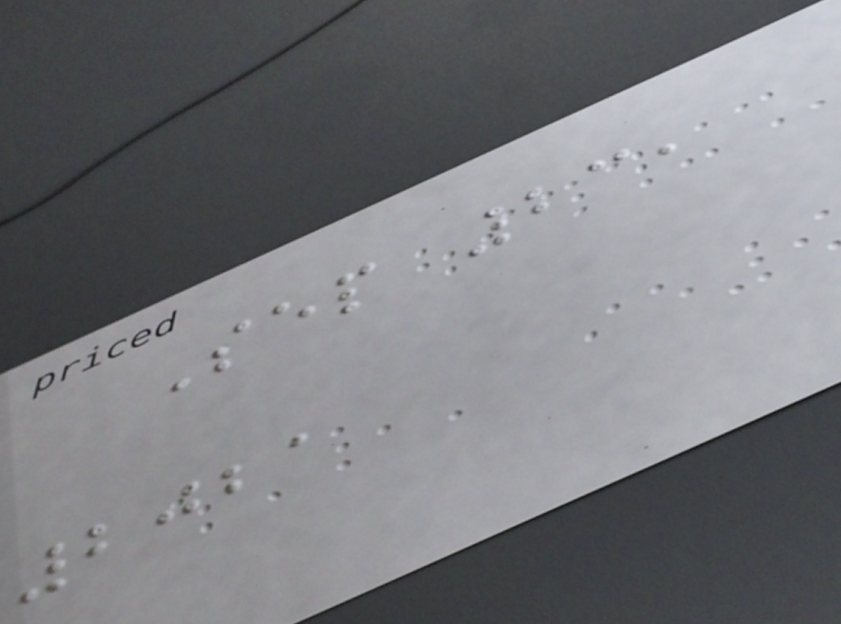Sep 23,
2021
